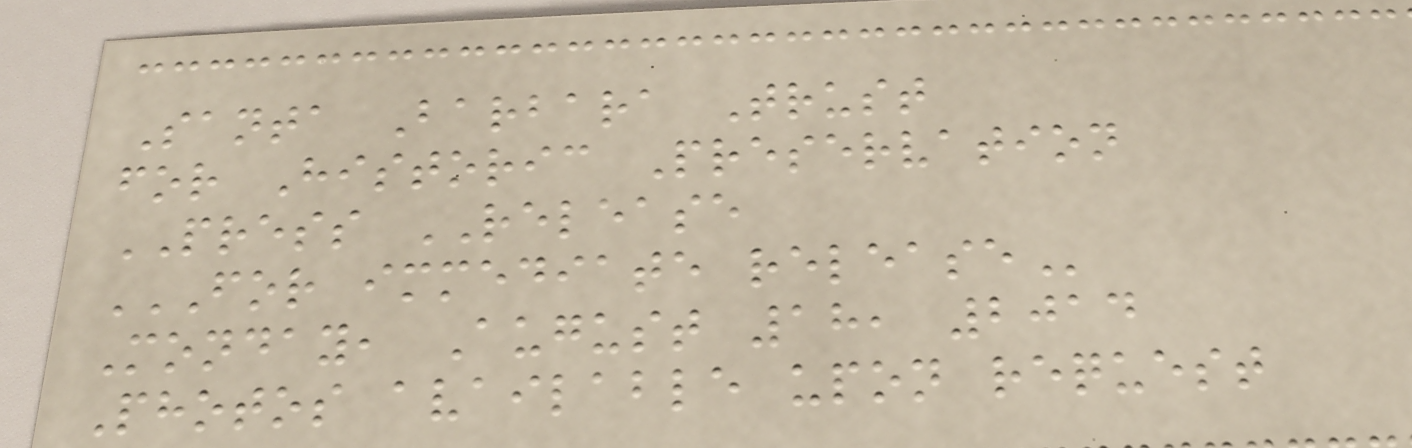Santa Barbara Trust
for Historic Preservation
PRESS RELEASE
FOR IMMEDIATE RELEASE
Monday, August 18, 2014
Photos available upon request
